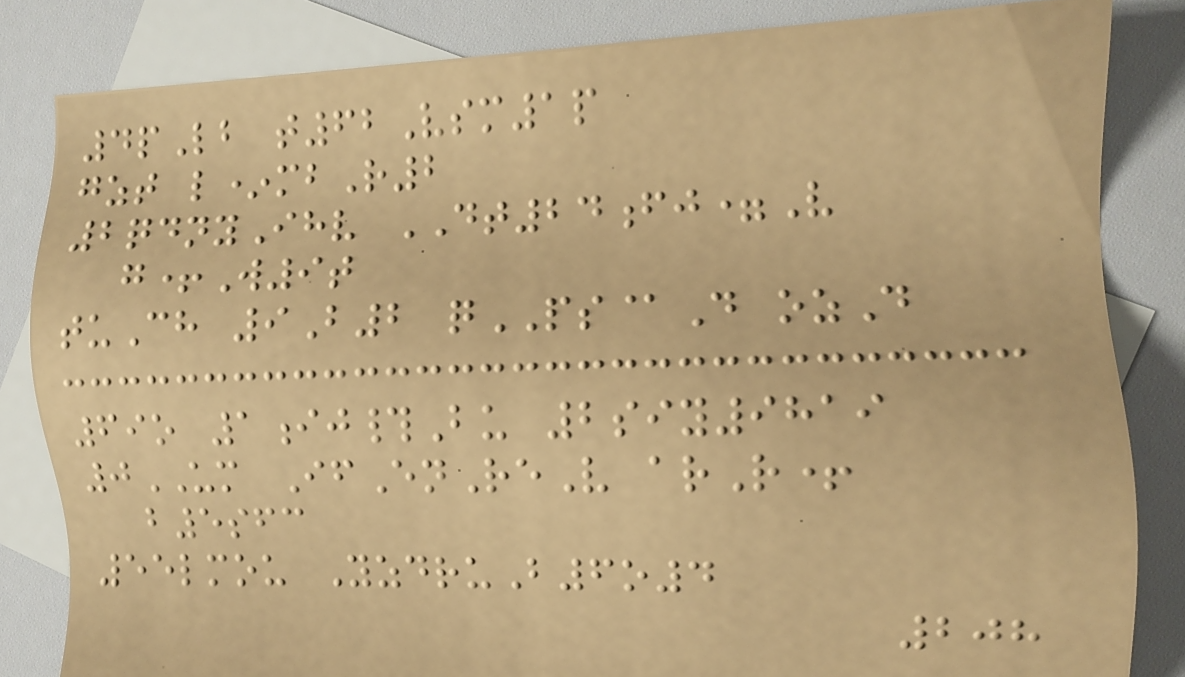4pLb t62Vsm1p
gzt l*mbR2
2qdnyIhv DT24fj=V
g+W9t
tuCh 9B2 qPS@D ozD
69o 1ij#Bu 2siy9819
0UM IfEnReV arR+
b5sfc
55lmou YzdruB6o4
208
